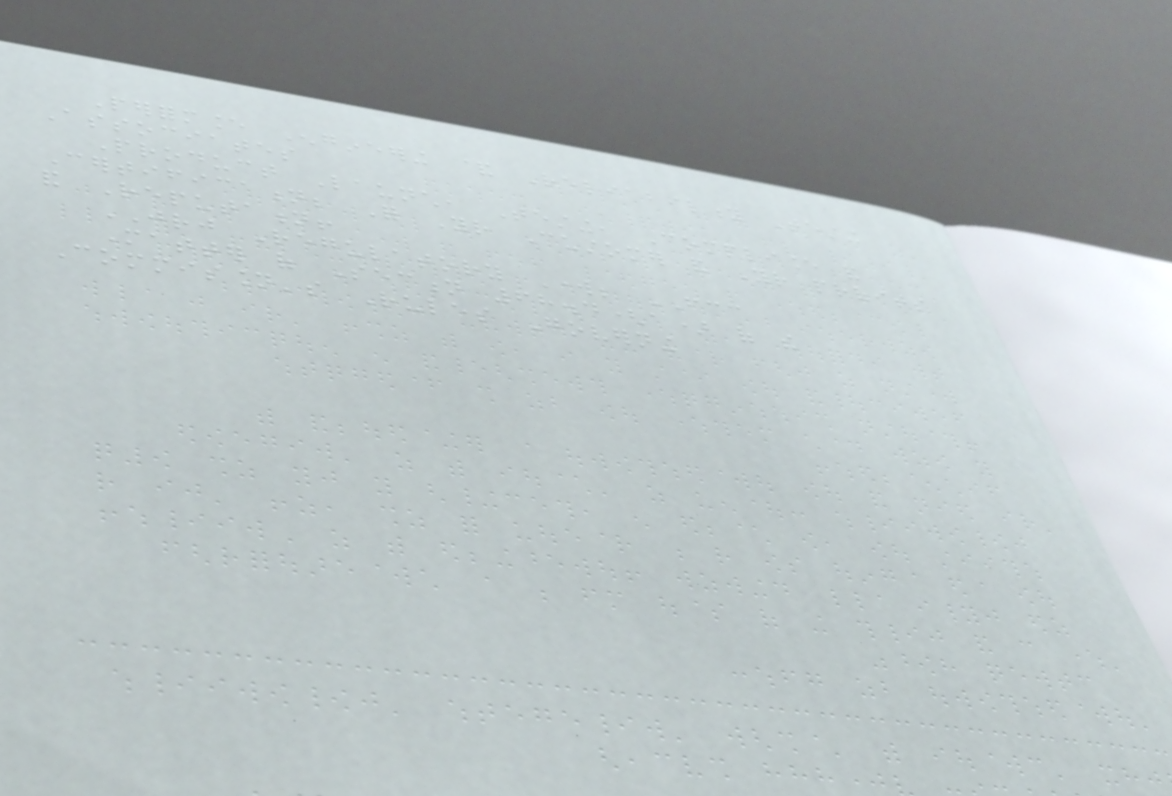Performance Engineering & Reliability Testing
Associates
Product Launch, Testing, Compliance and
Certification; For Your Customer and Your profits
and Reputation!
JRJ Regulatory Work; FCC
Matter of Section 68.4(a) of the
Commission's Rules Governing
